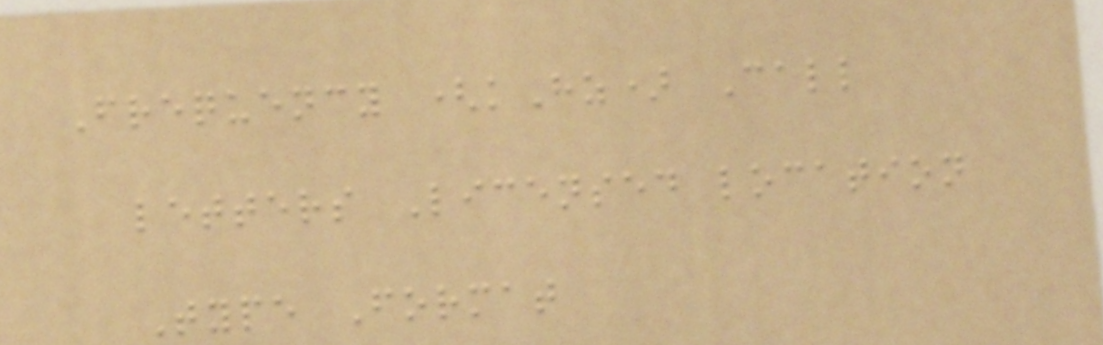Frequency (kHz) Call
letters Licensed location
Type Format
